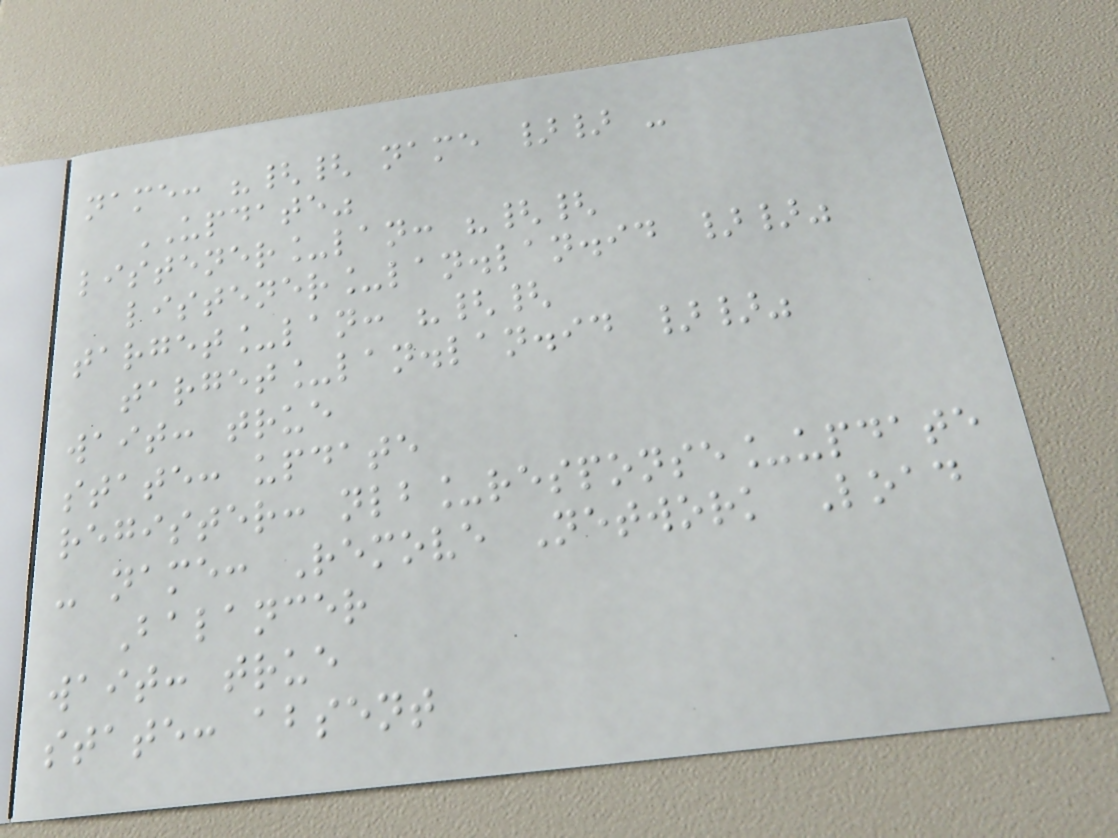name: "{{ name }} -
UPDATE"
listener_lan: "{{
listener_lan.lan.id }}"
target_lan: "{{
target_lan.lan.id }}"
wait: true
state: update
register: nlb_response_update
- name: Remove Network Load
Balancer
wait: true
state: absent
